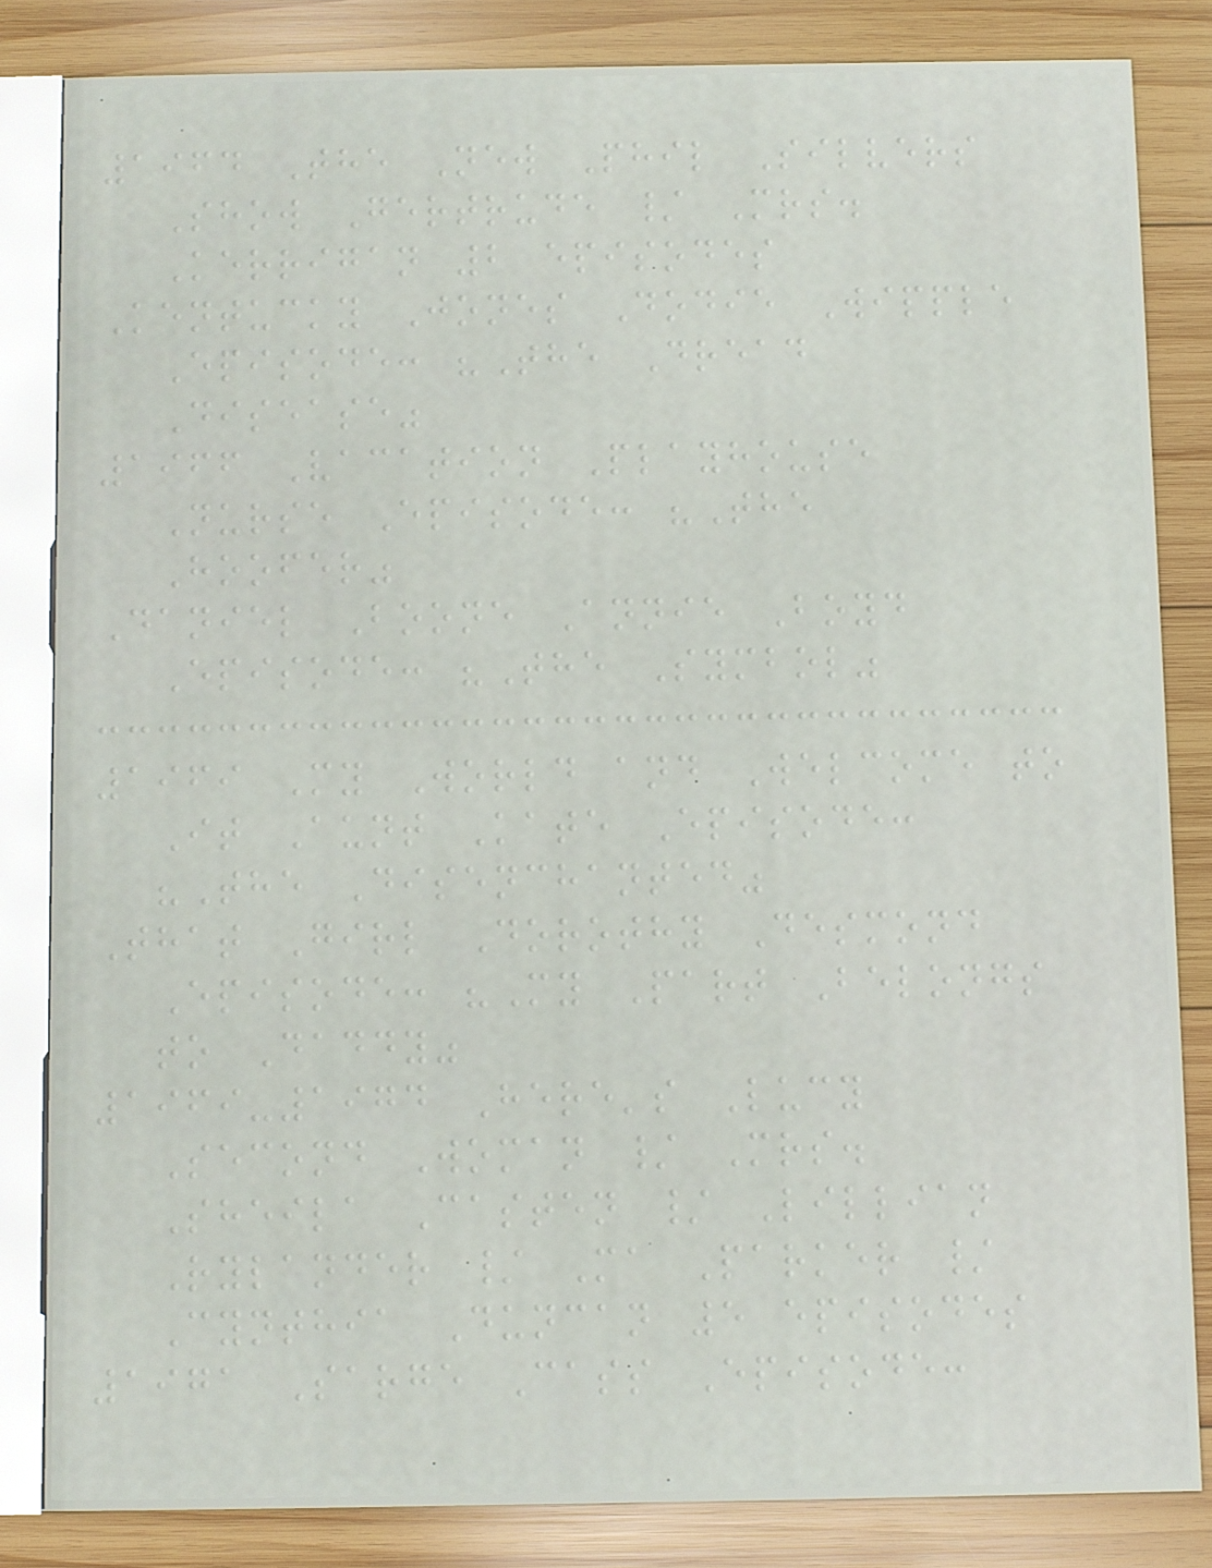1964 The New Phil Silvers
Show Gertrude / Mrs.
Kerrigan 2 episodes
Kentucky Jones Dodie Wipple
Episode: "The Dread
Disease"
1966 Vacation Playhouse
Nurse Episode: "The
Hoofer"
Daniel Boone Annie Boyd
Episode: "The Symbol"
1969 My World and Welcome to
It Aunt Kate Episode:
"The Disenchanted"
That Girl Dorothy Desmond
Episode: "My Part Belongs
to Daddy"
1969-1974 Here's Lucy
Second Woman / Mrs.
Sheila Casten / Lillian
Rylander / Ma Parker /
Cynthia Duncan 5 episodes
1971 Sarge Cass Episode:
